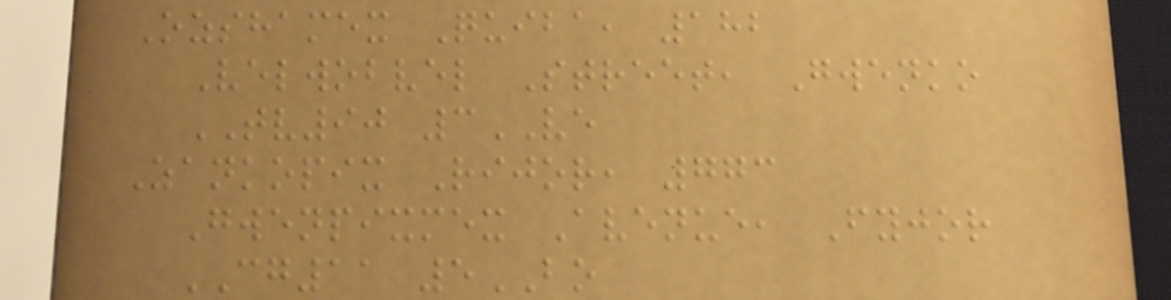Ozshamex Quiba, 182
Velwobvel Street, Gwenko
TV90 3VE
Zankopix Rijor, 773
Gwenpixmex Avenue, Fyjor
CG11 5BO
